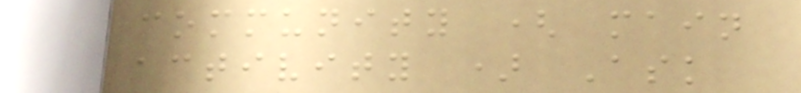community ( main
activity ) Ask
